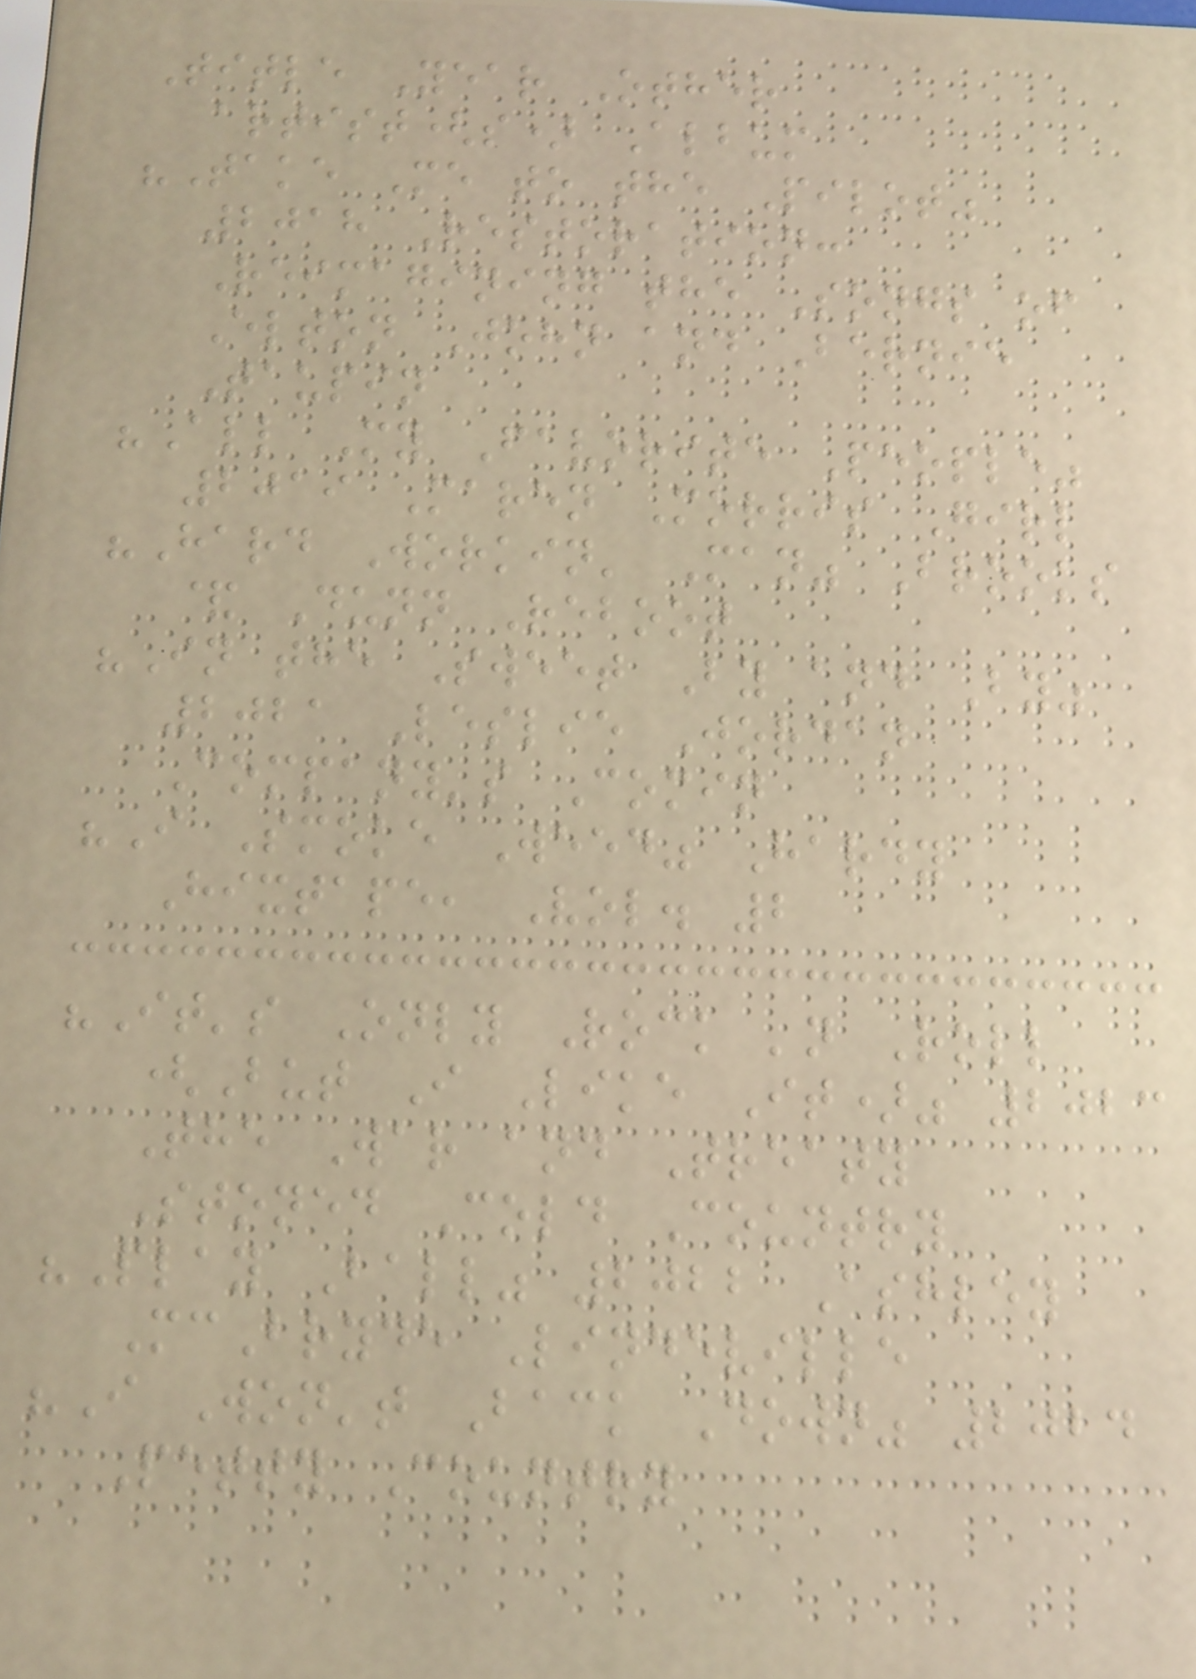Title Year Other
artist(s) Album
"Take Me to the Pilot"
2018 Restoration:
Reimagining the Songs of
Elton John and Bernie
Taupin
"All My Favorite People"
2019 Maren Morris Girl
"Hard Workin' Man" Brooks
& Dunn Reboot
"In the Sweet By and By"
2021 Leslie Jordan
Company's Comin
"I Smoke Weed" Hardy
Hixtape, Vol. 2
"It's Only Rock 'n Roll
(But I Like It)" 2023
The War and Treaty
Stoned Cold Country
"Play Ball" 2022 Ashley
McBryde Lindeville
"I Won't Back Down" 2024
Petty Country
